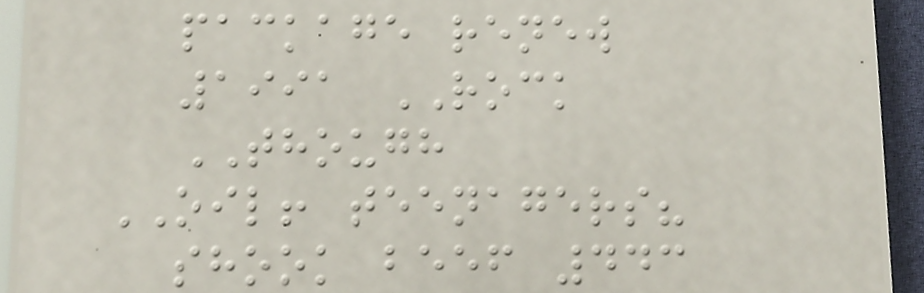package renew
1991 ROCK
THOUGH
OIL! teenagers?
shook beef 443
